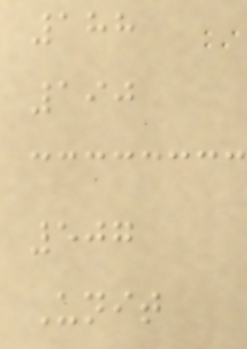188
190
507
Unit
